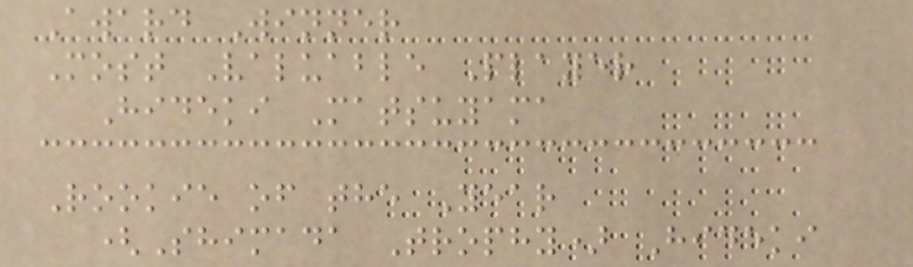Award Winner
Most Valuable Player
Hideki Matsuyama
Rookie of the Year
(Shimada Trophy) Hideki
